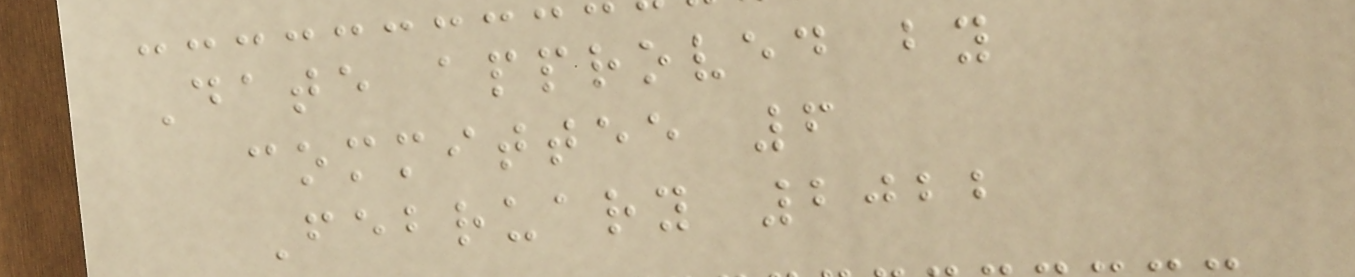Date approved by
committee 6
February 2022
